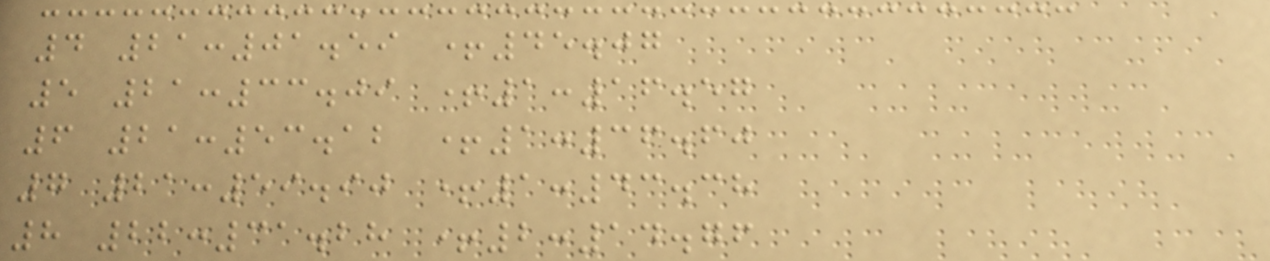4 21:01.59 +45.07
5 21:33.09 +1:16.57
6 21:53.12 +1:36.60
7 21:59.90 +1:43.38
8 22:31.28 +2:14.76
